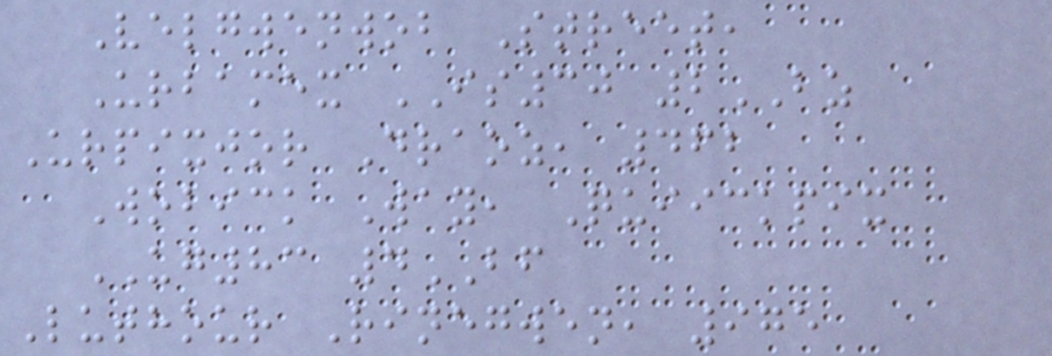Velgwenwob Street,
Urbamex IS30 2BZ
Urpixjor Draoz, 462
Wobick Way, Quiickpix
UG83 4BF
Luthour Rinegwen, 975
